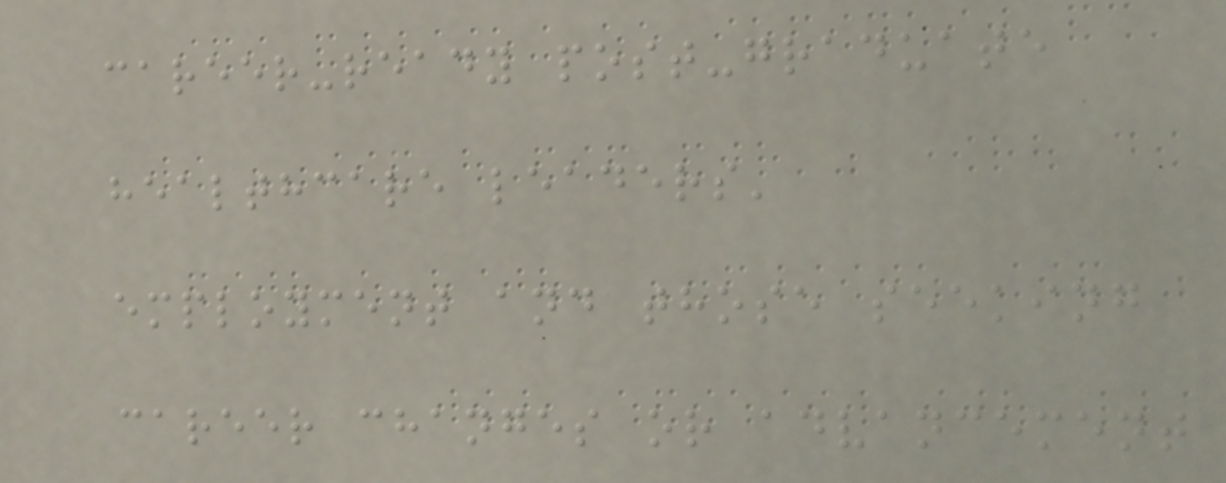career-ready post-graduate
healthcare leaders'
employment and those seeking
career changes or advancement
